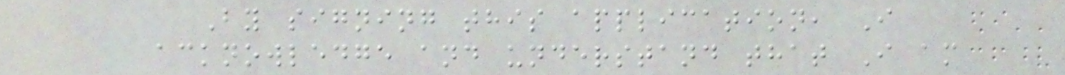By signing this application, I
acknowledge and understand that I am
